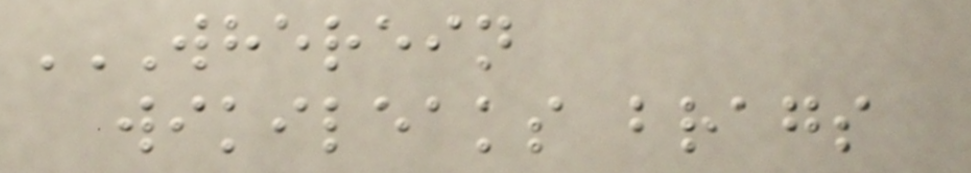WHEREIN
WIKILEAKS BRAGS
